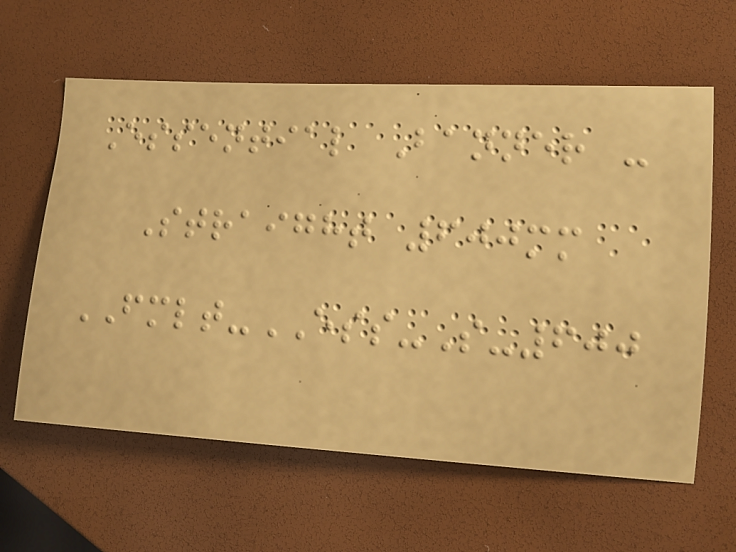Essential Banner -
Straight 600mm
FMLT-ESS-S-600
